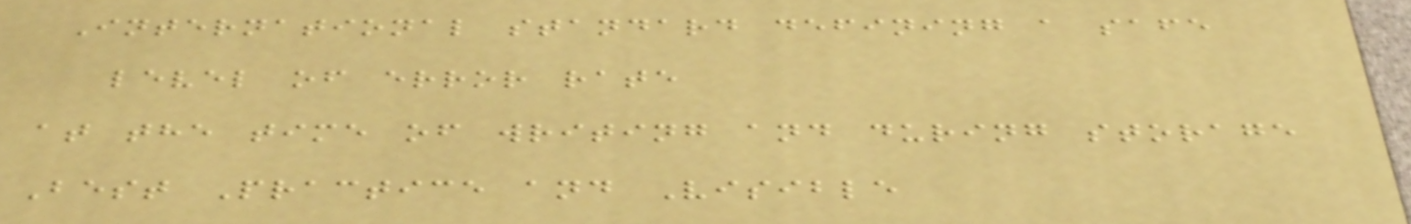International standard defining a safe
level of error rate
at the time of writing and during storage
Best Practice and Visible
